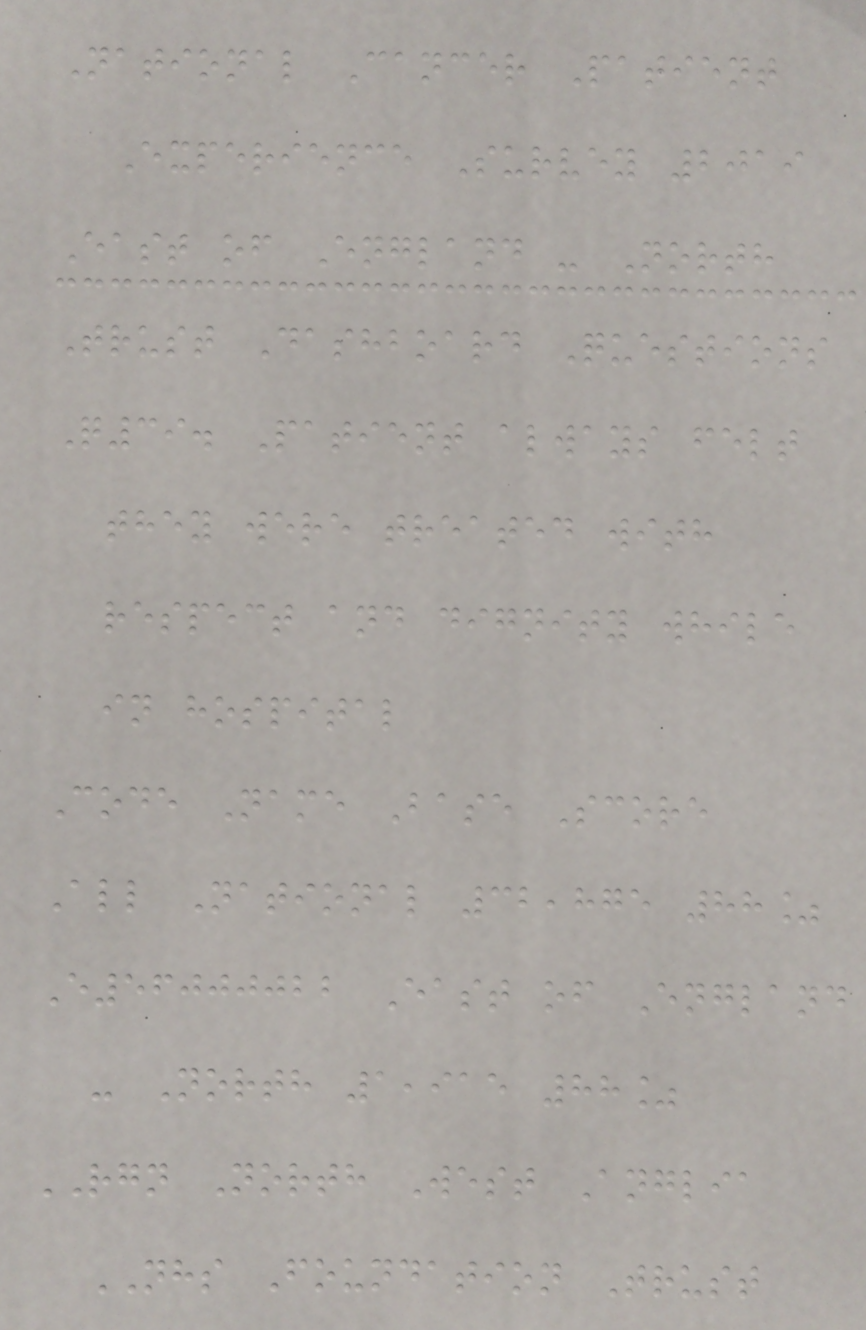National Cancer Patient
Experience Survey 2019
East of England - North
Trust Dashboard Questions
Q39. Patient always felt
they were treated with
respect and dignity while
in hospital
Code Name Base Score
All National 32,875 88%
E56000022 East of England
- North 1,915 88%
RGN North West Anglia
NHS Foundation Trust
